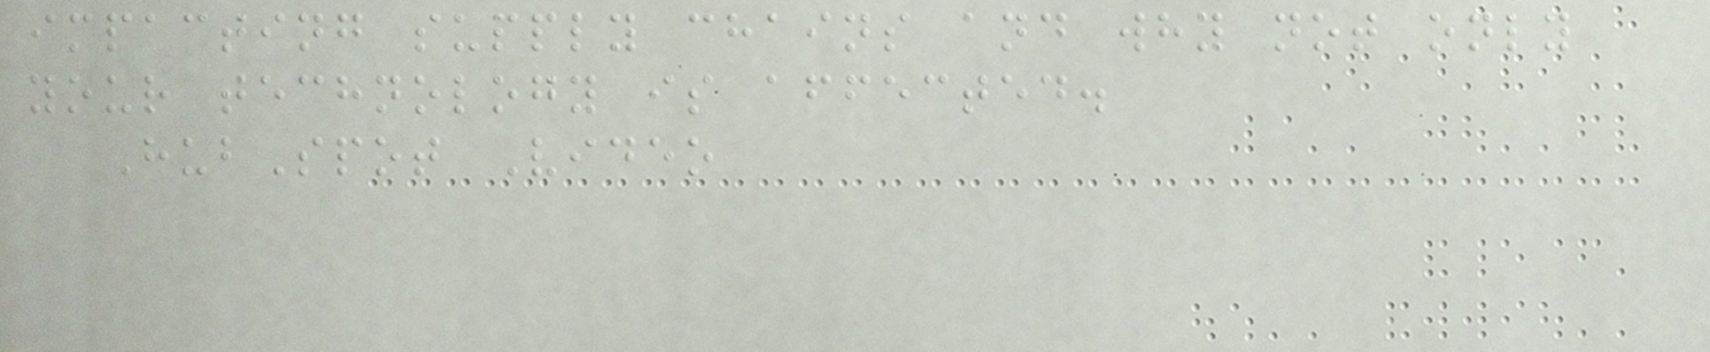impacting supply chains and why not only
your technology is affected.
HubSpot Video
